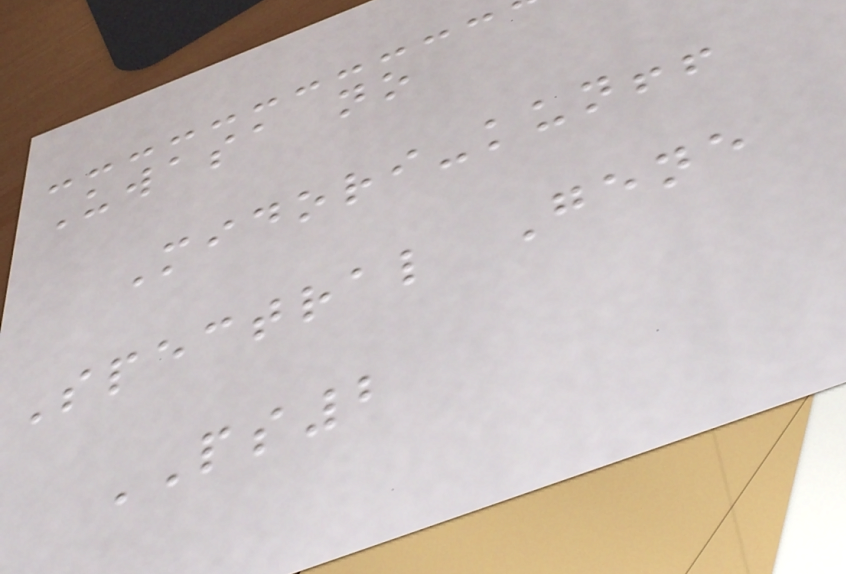Uwasa no
Midori-kun!!
Spectral Gene
PS2
